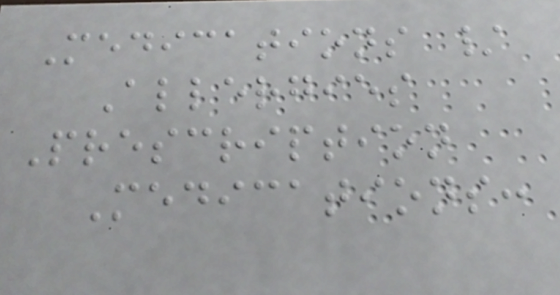Medications /
Allergies
Prescription
Medications:
